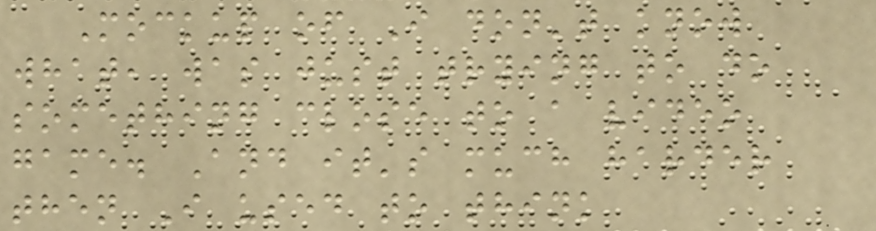Mockup of I don't know
what, was just trying to do
something close to a video
game. And it's much harder
then I used to think
